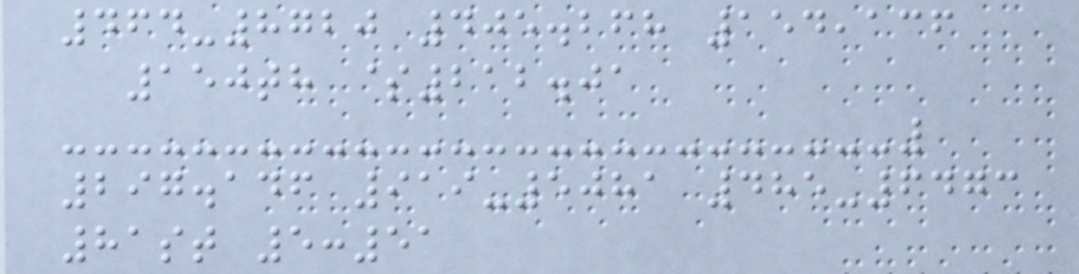464-8720 405.268 154,136
150th $212.01
297.146 919-5081 485-6473
81st 5:51
